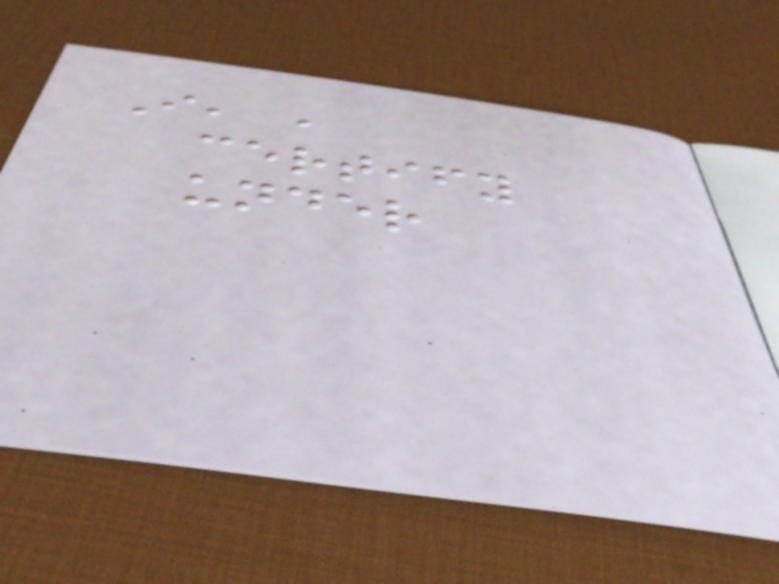I, ,
certify
under
